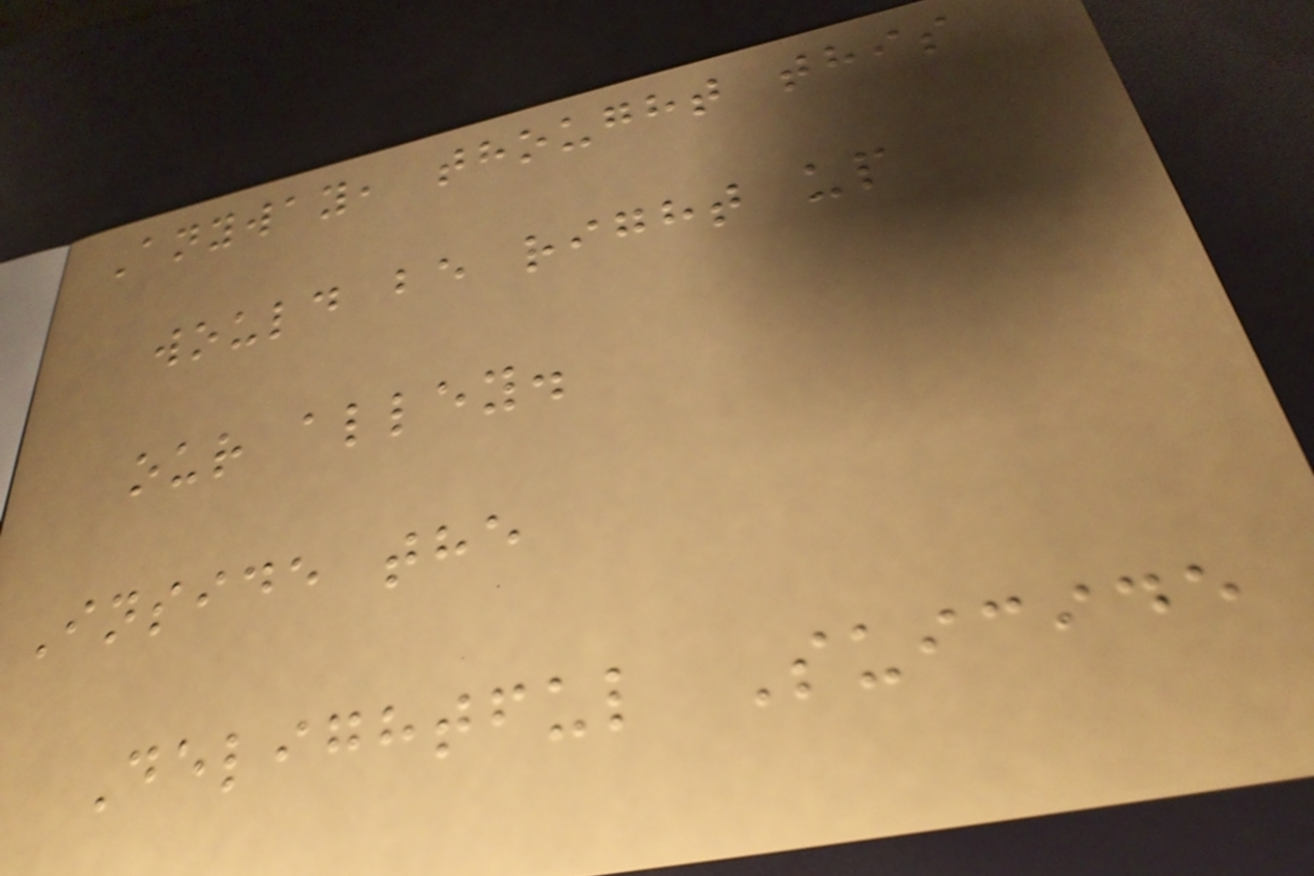Anyway, thought this
would be right up
our alley.
Inside the
Delightful Suicide
